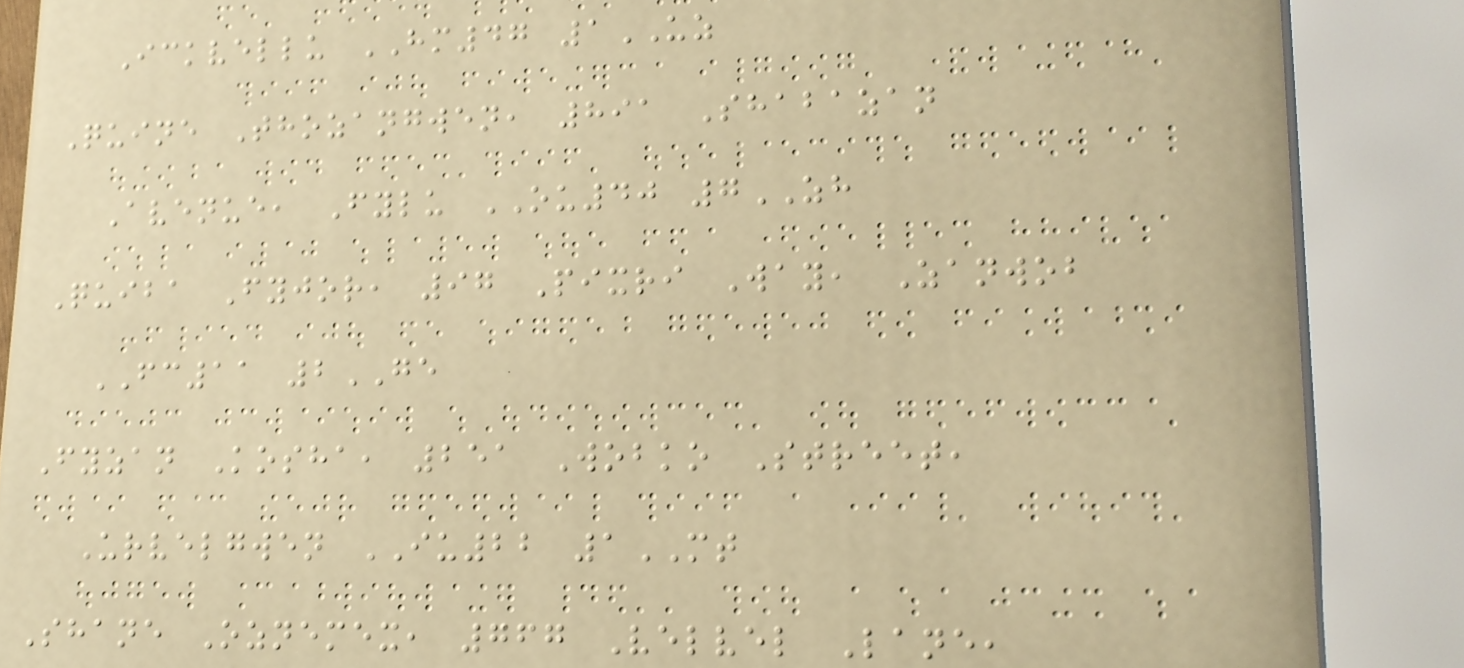Ickvellu HM47 1UZ
Quine Thozangwen, 891 Shabazan
Avenue, Fylu OU40 7ZH
Quiba Fyjor, 97 Pixri Way, Zanwob
FC11 2GE
Fyzan Kosha, 251 Wobko Street,
Urvelgwen IU22 1MT
Shane Oznemex, 767 Velvel Lane,
